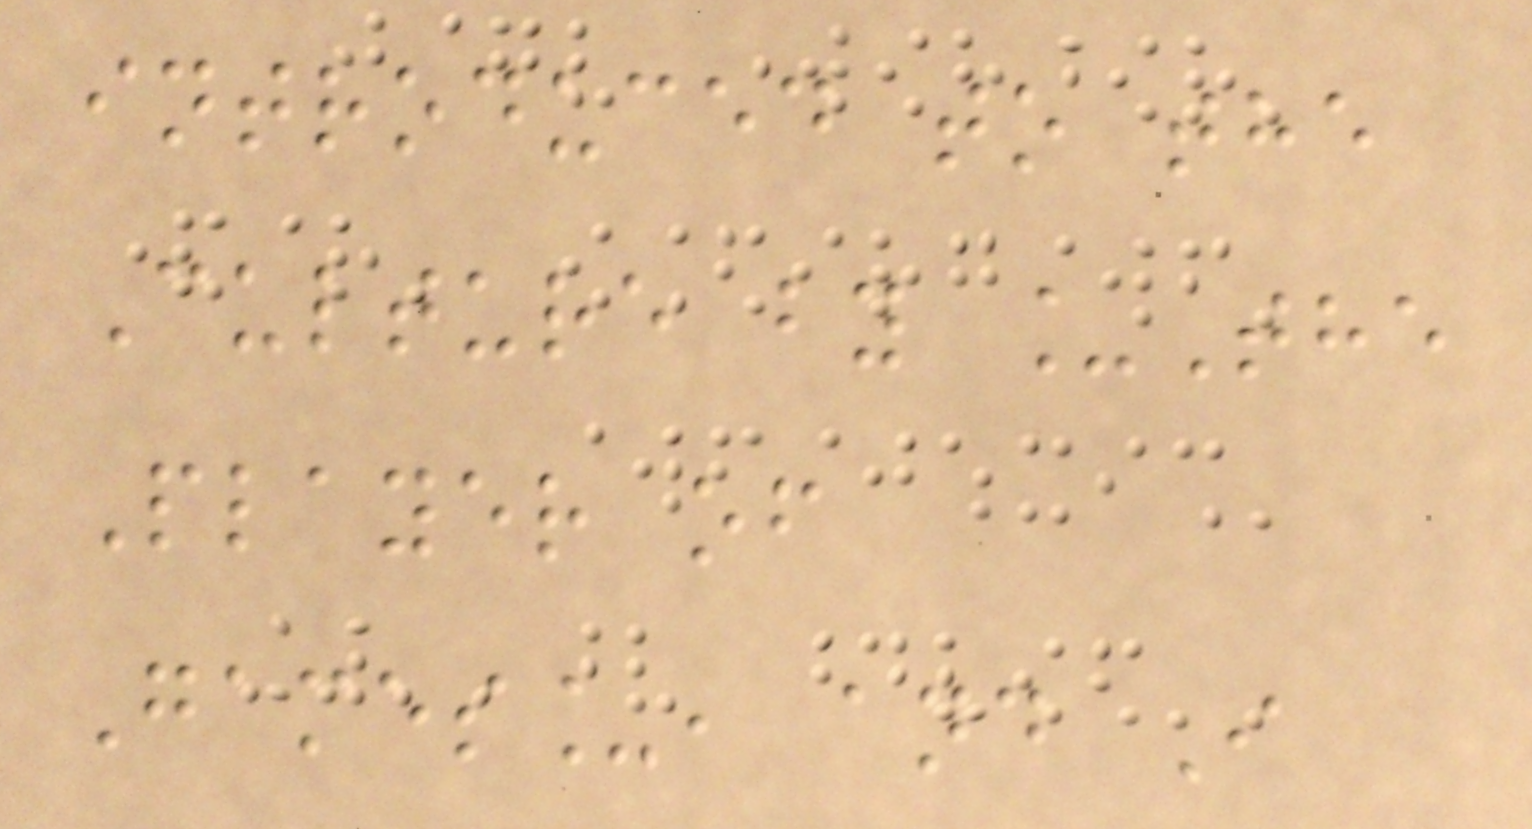introduced to the
Culture by _The
Player of
Games_, and I
